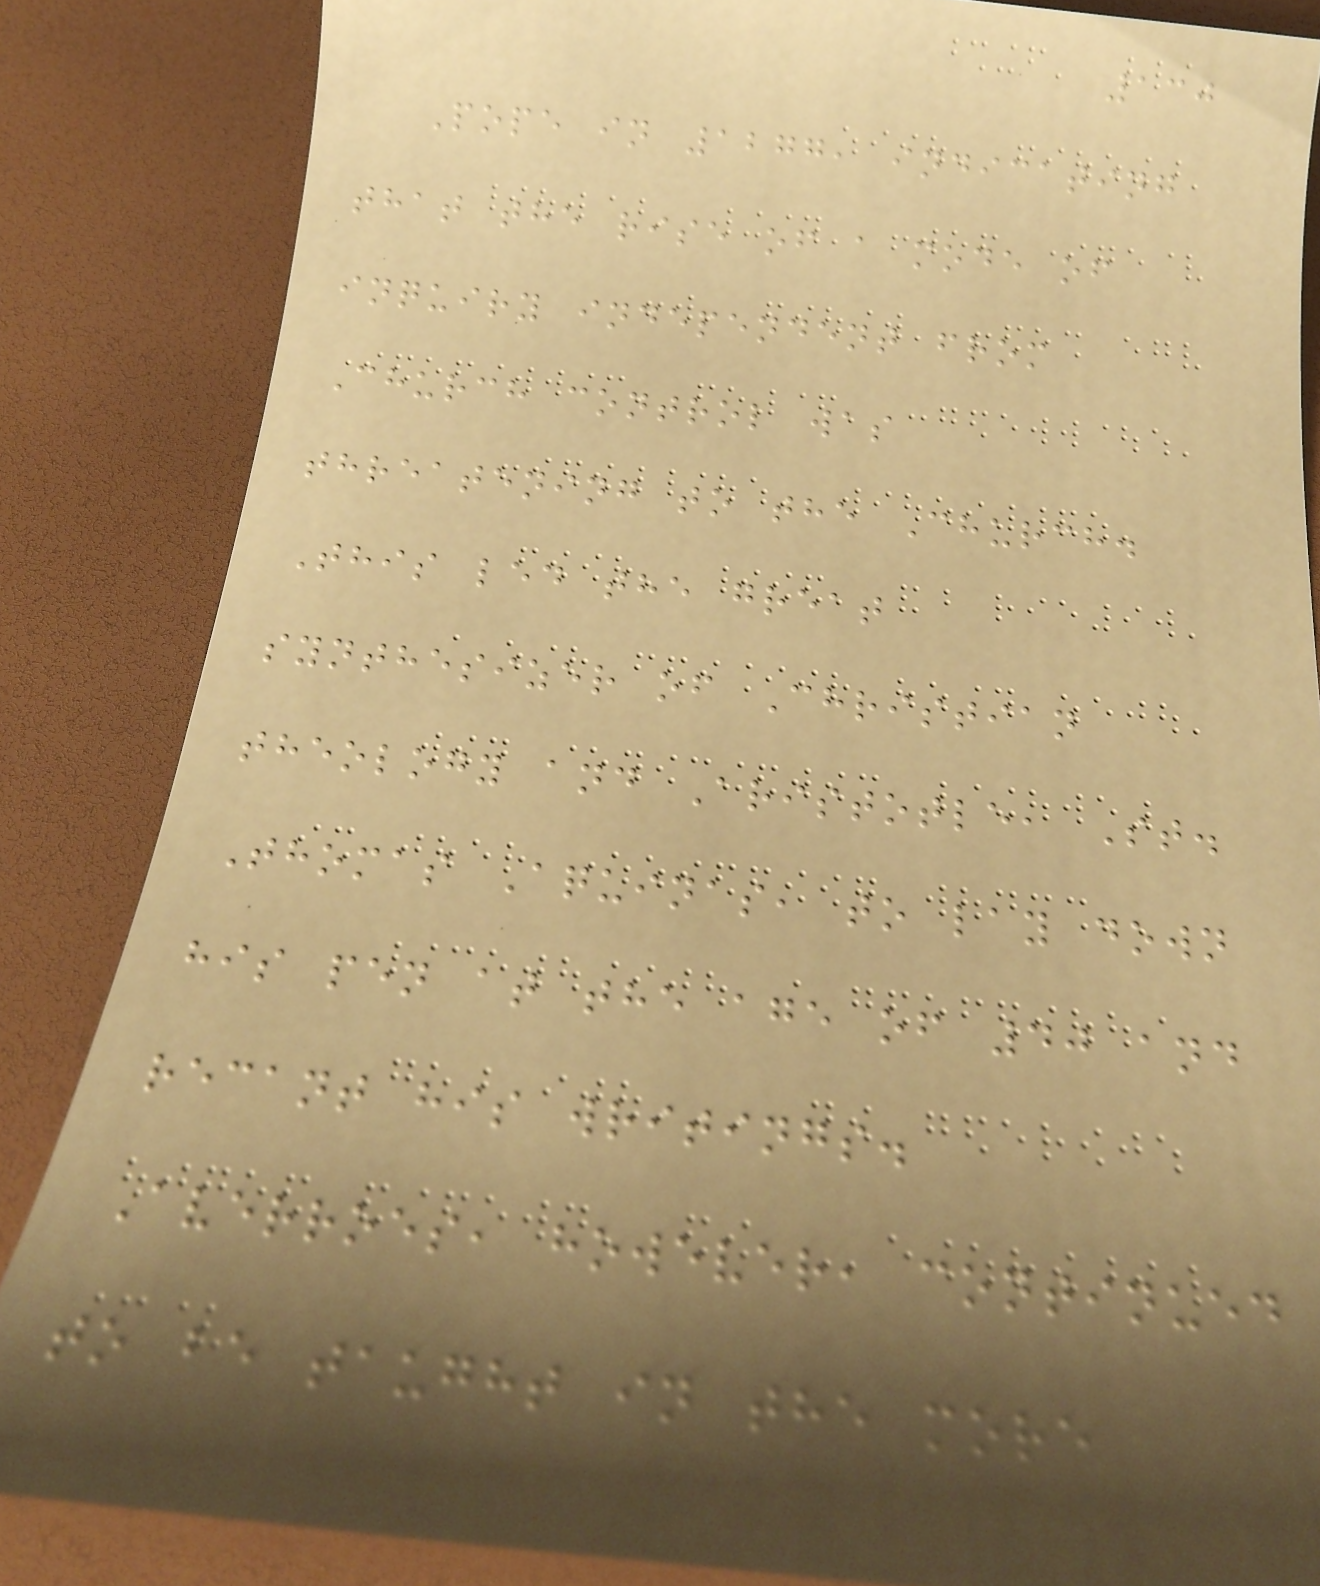130
Pope in 1277, indicating
that the rise of a mode of
inquiry independent from
Church control was
threatening to the Church.
This led the great
synthesizer of Christian
theology and Aristotle, St.
Thomas Aquinas, to lay down
his pen at the age of 40 and
recant his writings.
Averroes, however, continued
to be taught in the more
